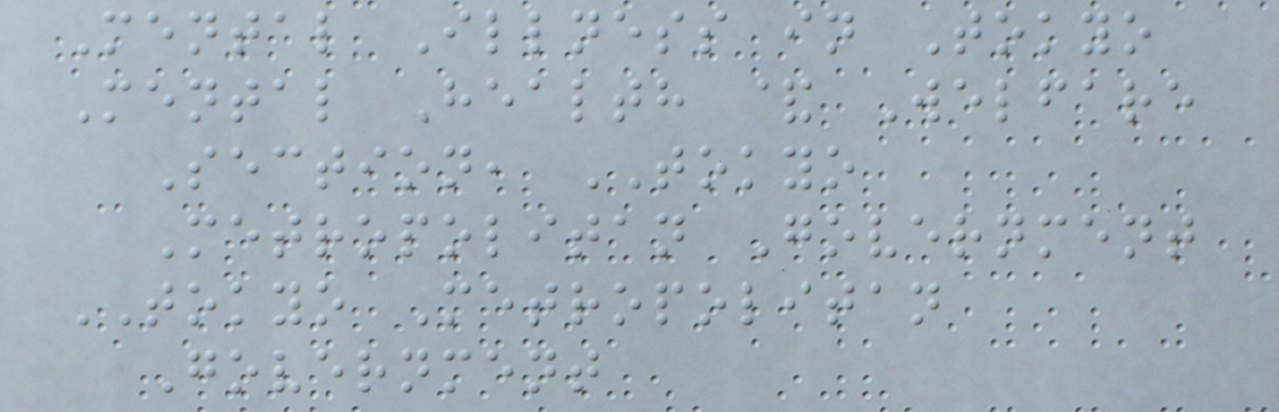Mental Illness in Tokyo
Mental Health & Welfare
Section, TOKYO
Metropolitan Government
TOKYO Metropolitan
Government
